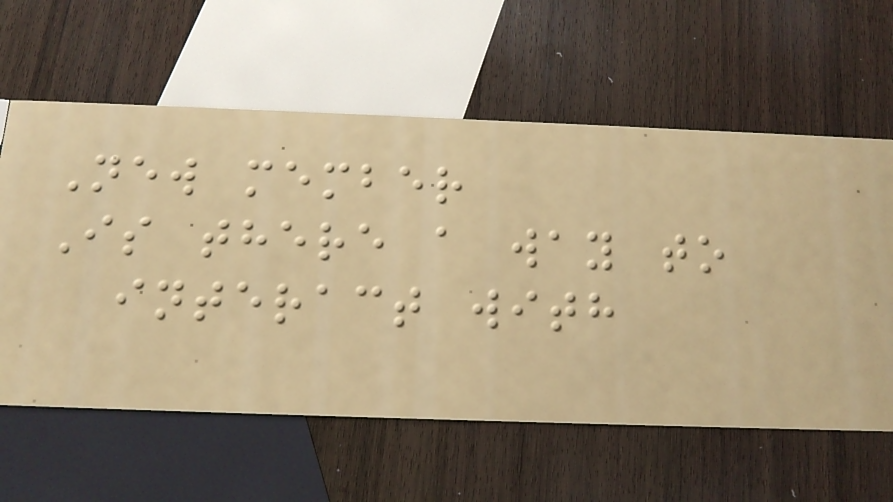New member
Is there a way to
interact with
